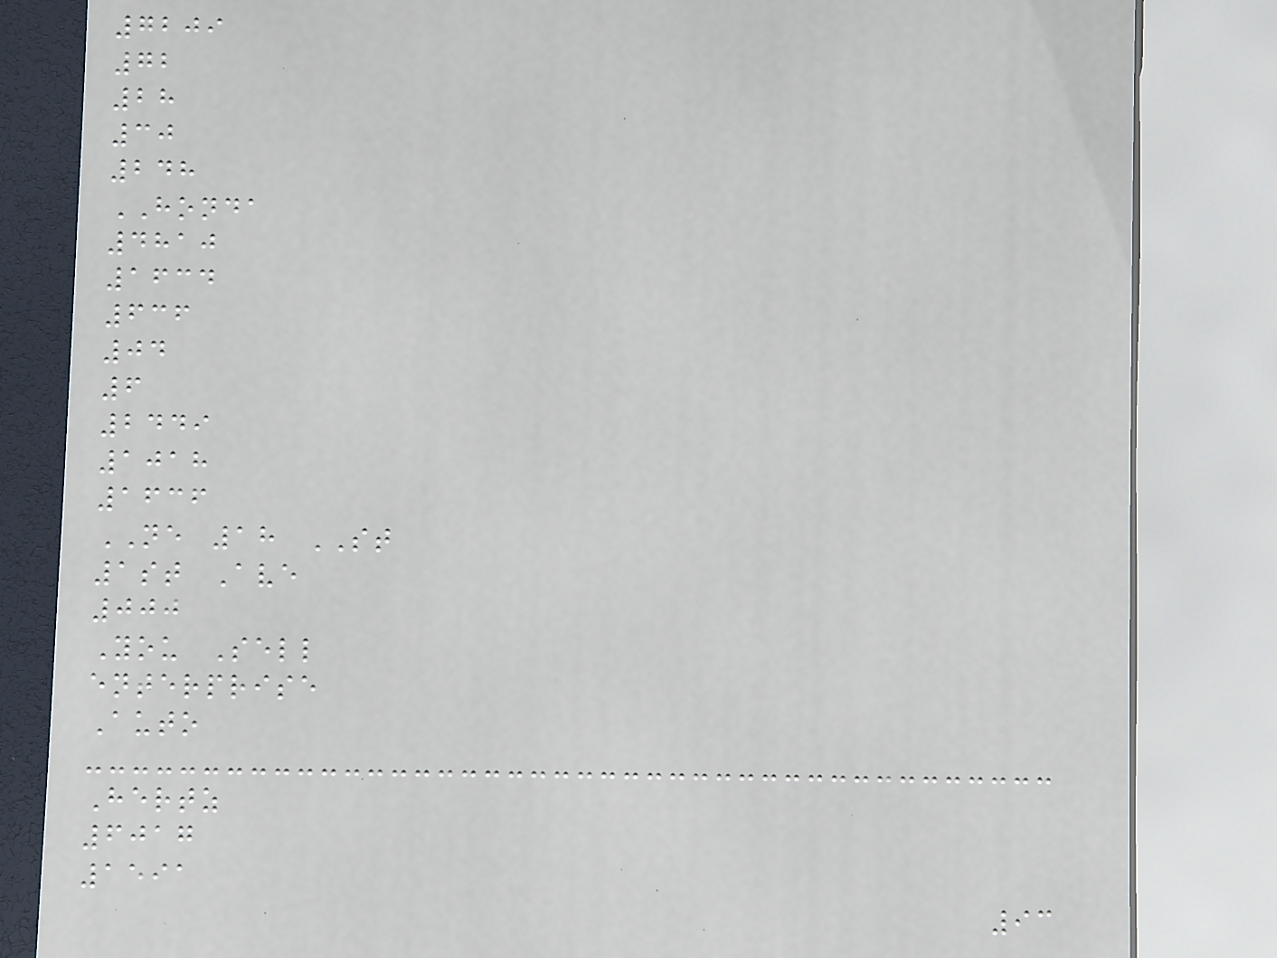7209
72
28
30
248
HONDA
4810
1634
636
04
6
2449
1018
1636
NE 18 ST
1st Ave
000
You Sell
enterprise
Auto
Hertz
6017
1591
93
